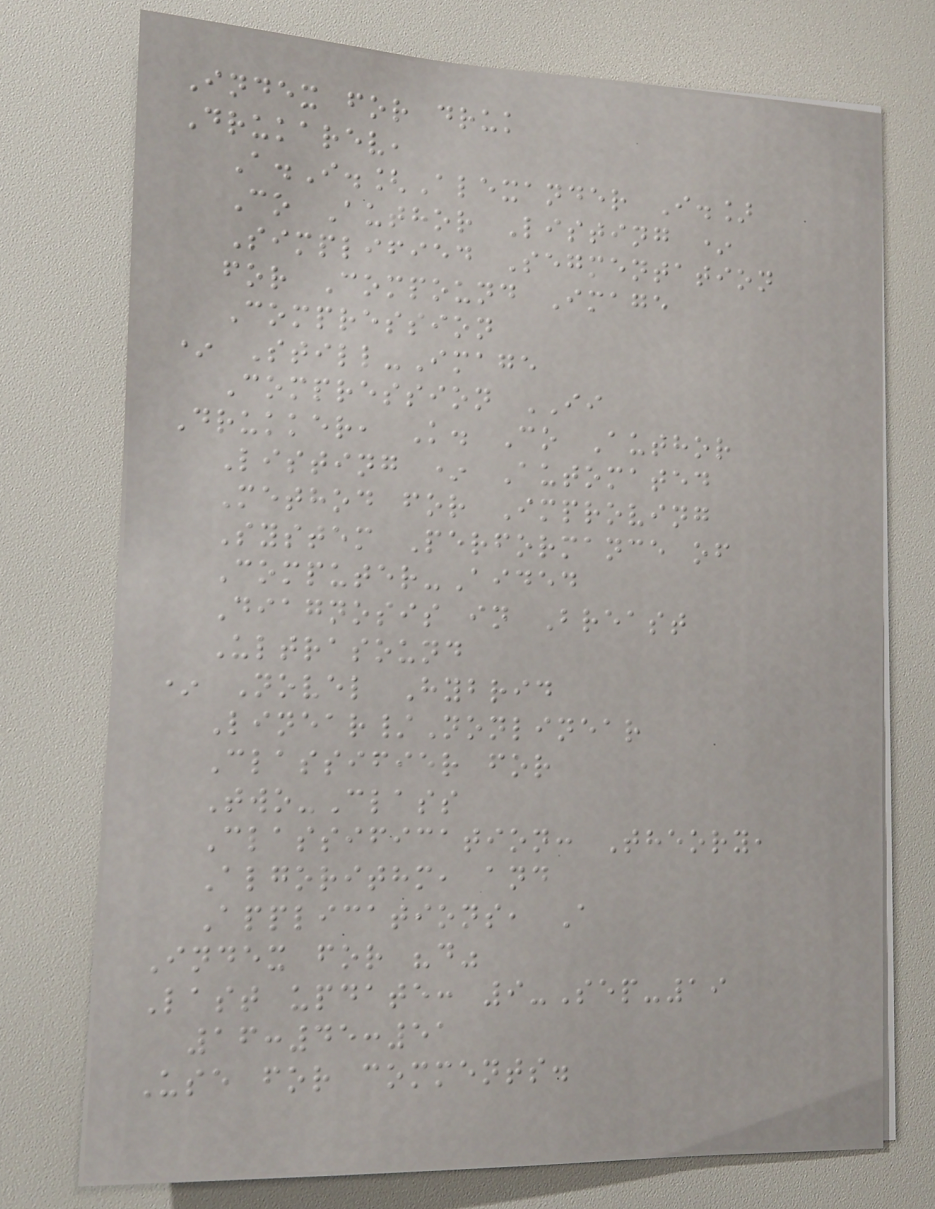Index for druk
Drukarev,
A.I.[Alexander I.]
Co Author Listing *
Simplified Segmentation
for Compound Image
Compression
* Still-Image
Compression II
Drukker, K. Co Author
Listing * Automated
Method for Improving
System Performance of
Computer-Aided
Diagnosis in Breast
Ultrasound
* Novel Hybrid
Linear/Nonlinear
Classifier for
Two-Class
Classification: Theory,
Algorithm, and
Applications, A
Index for "d"
Last update: 9-Sep-19
16:45:51
Use for comments.
